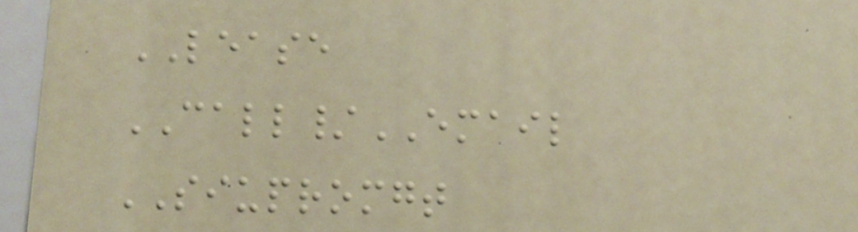LEASE
CALL/EMAIL
SIUPROMGT
